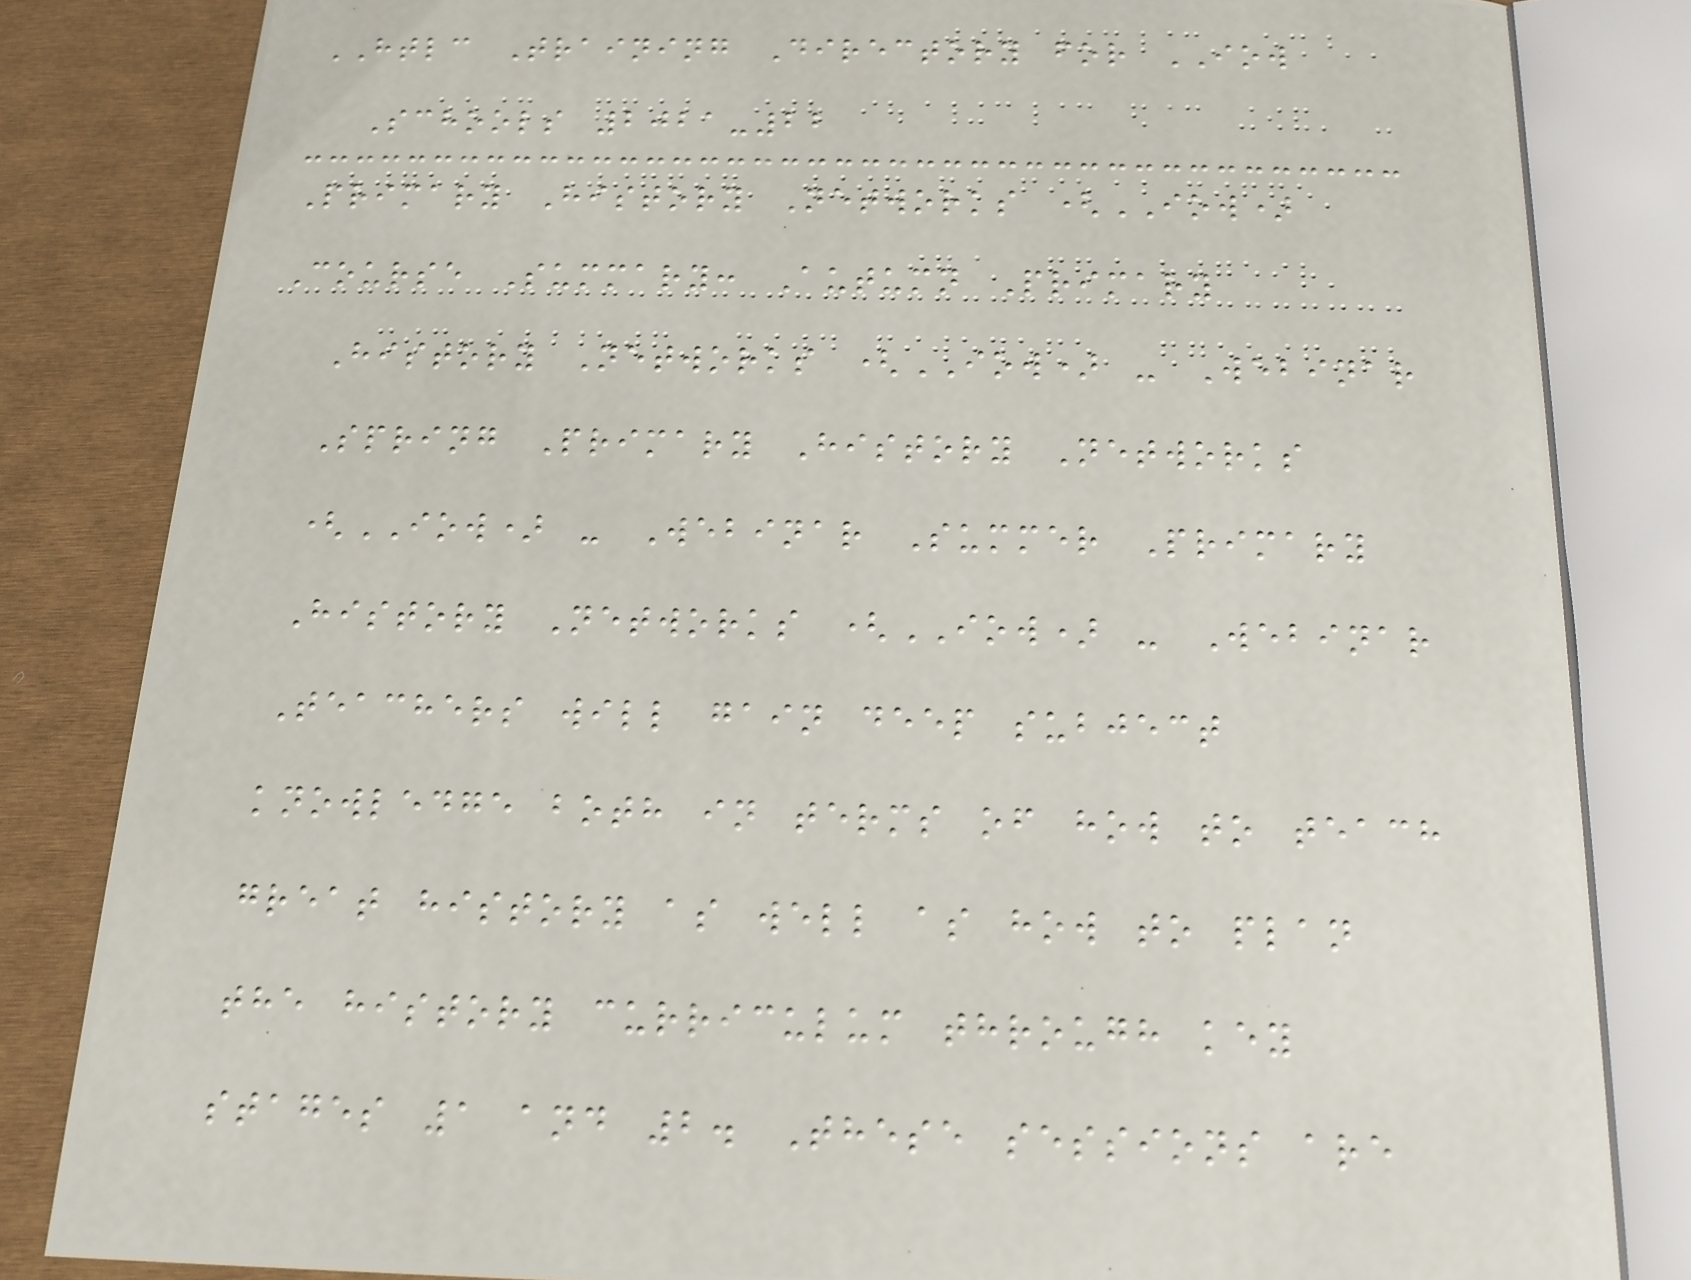HTLC Training Directory for IOW
Schools 2021-22
Primary History Networks (IOW)
Course Summary: Autumn Primary
History Networks (IOW) - Webinar
Spring Primary History Networks
(IOW) - Webinar Summer Primary
History Networks (IOW) - Webinar
Teachers will gain deep subject
knowledge both in terms of how to teach
great history as well as how to plan
the history curriculum through key
stages 1 and 2. These sessions are
